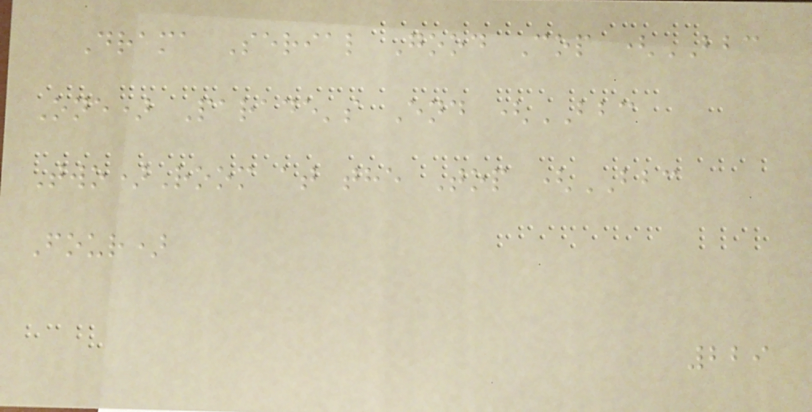Drama Serial Good Cop (BBC
One) Parade's End (BBC
Two)Room at the Top (BBC
Four)
229
